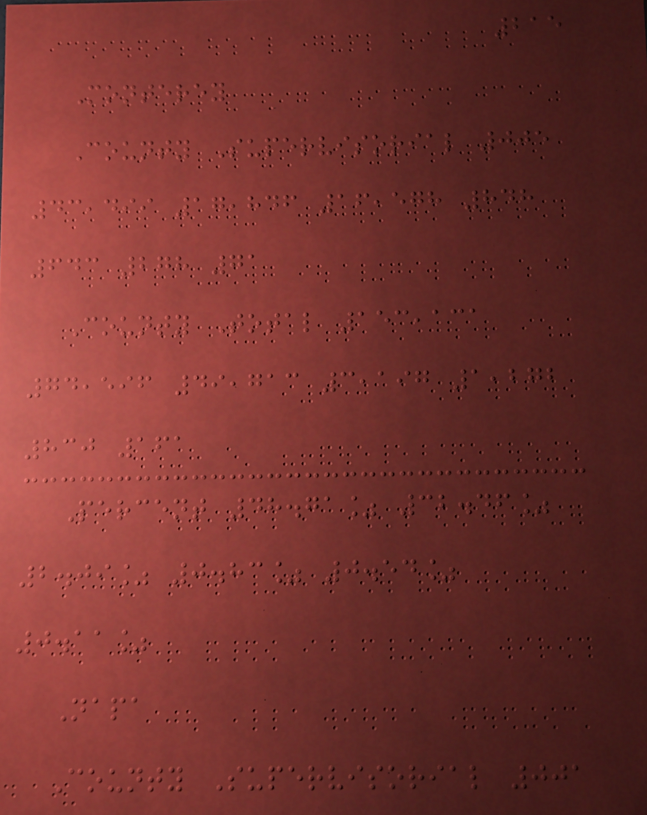215
Monterey
County Supervisorial 005
43,499 17,846 16,578 848
643 278 71
County Total 153,131
74,596 49,713 3,197 1,272
830 161
Percent 48.71% 32.46%
2.09% 0.83% 0.54%
0.11%
Napa
County Supervisorial 001
